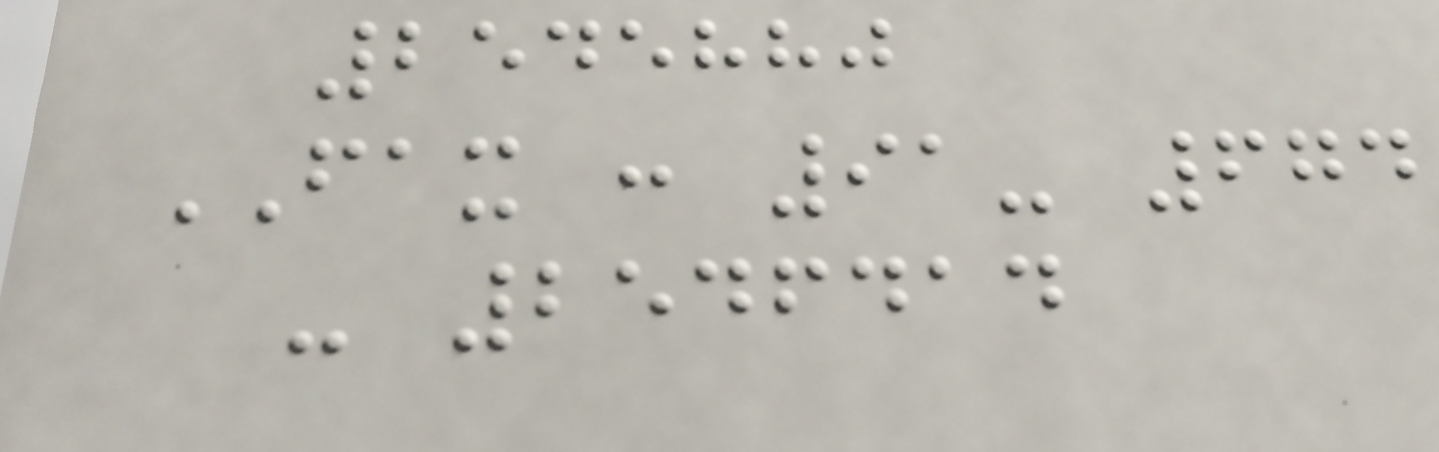2545880
FAX : 91- 674
- 2546414
